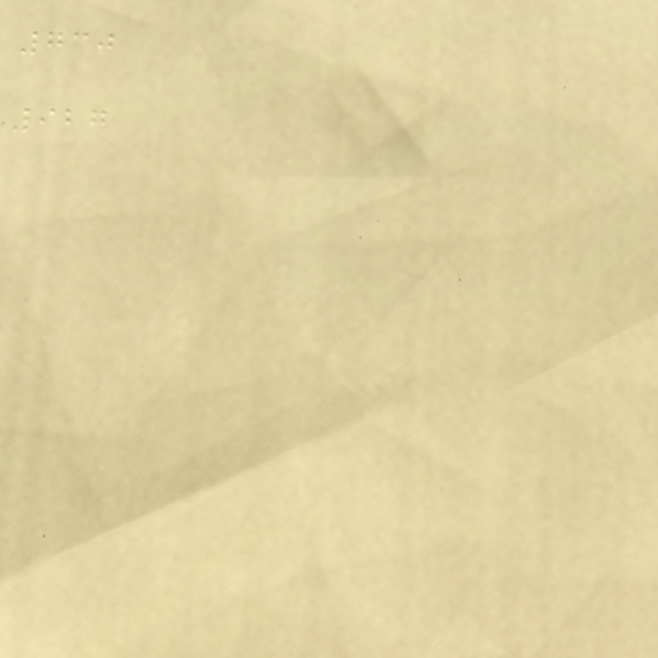730
927
